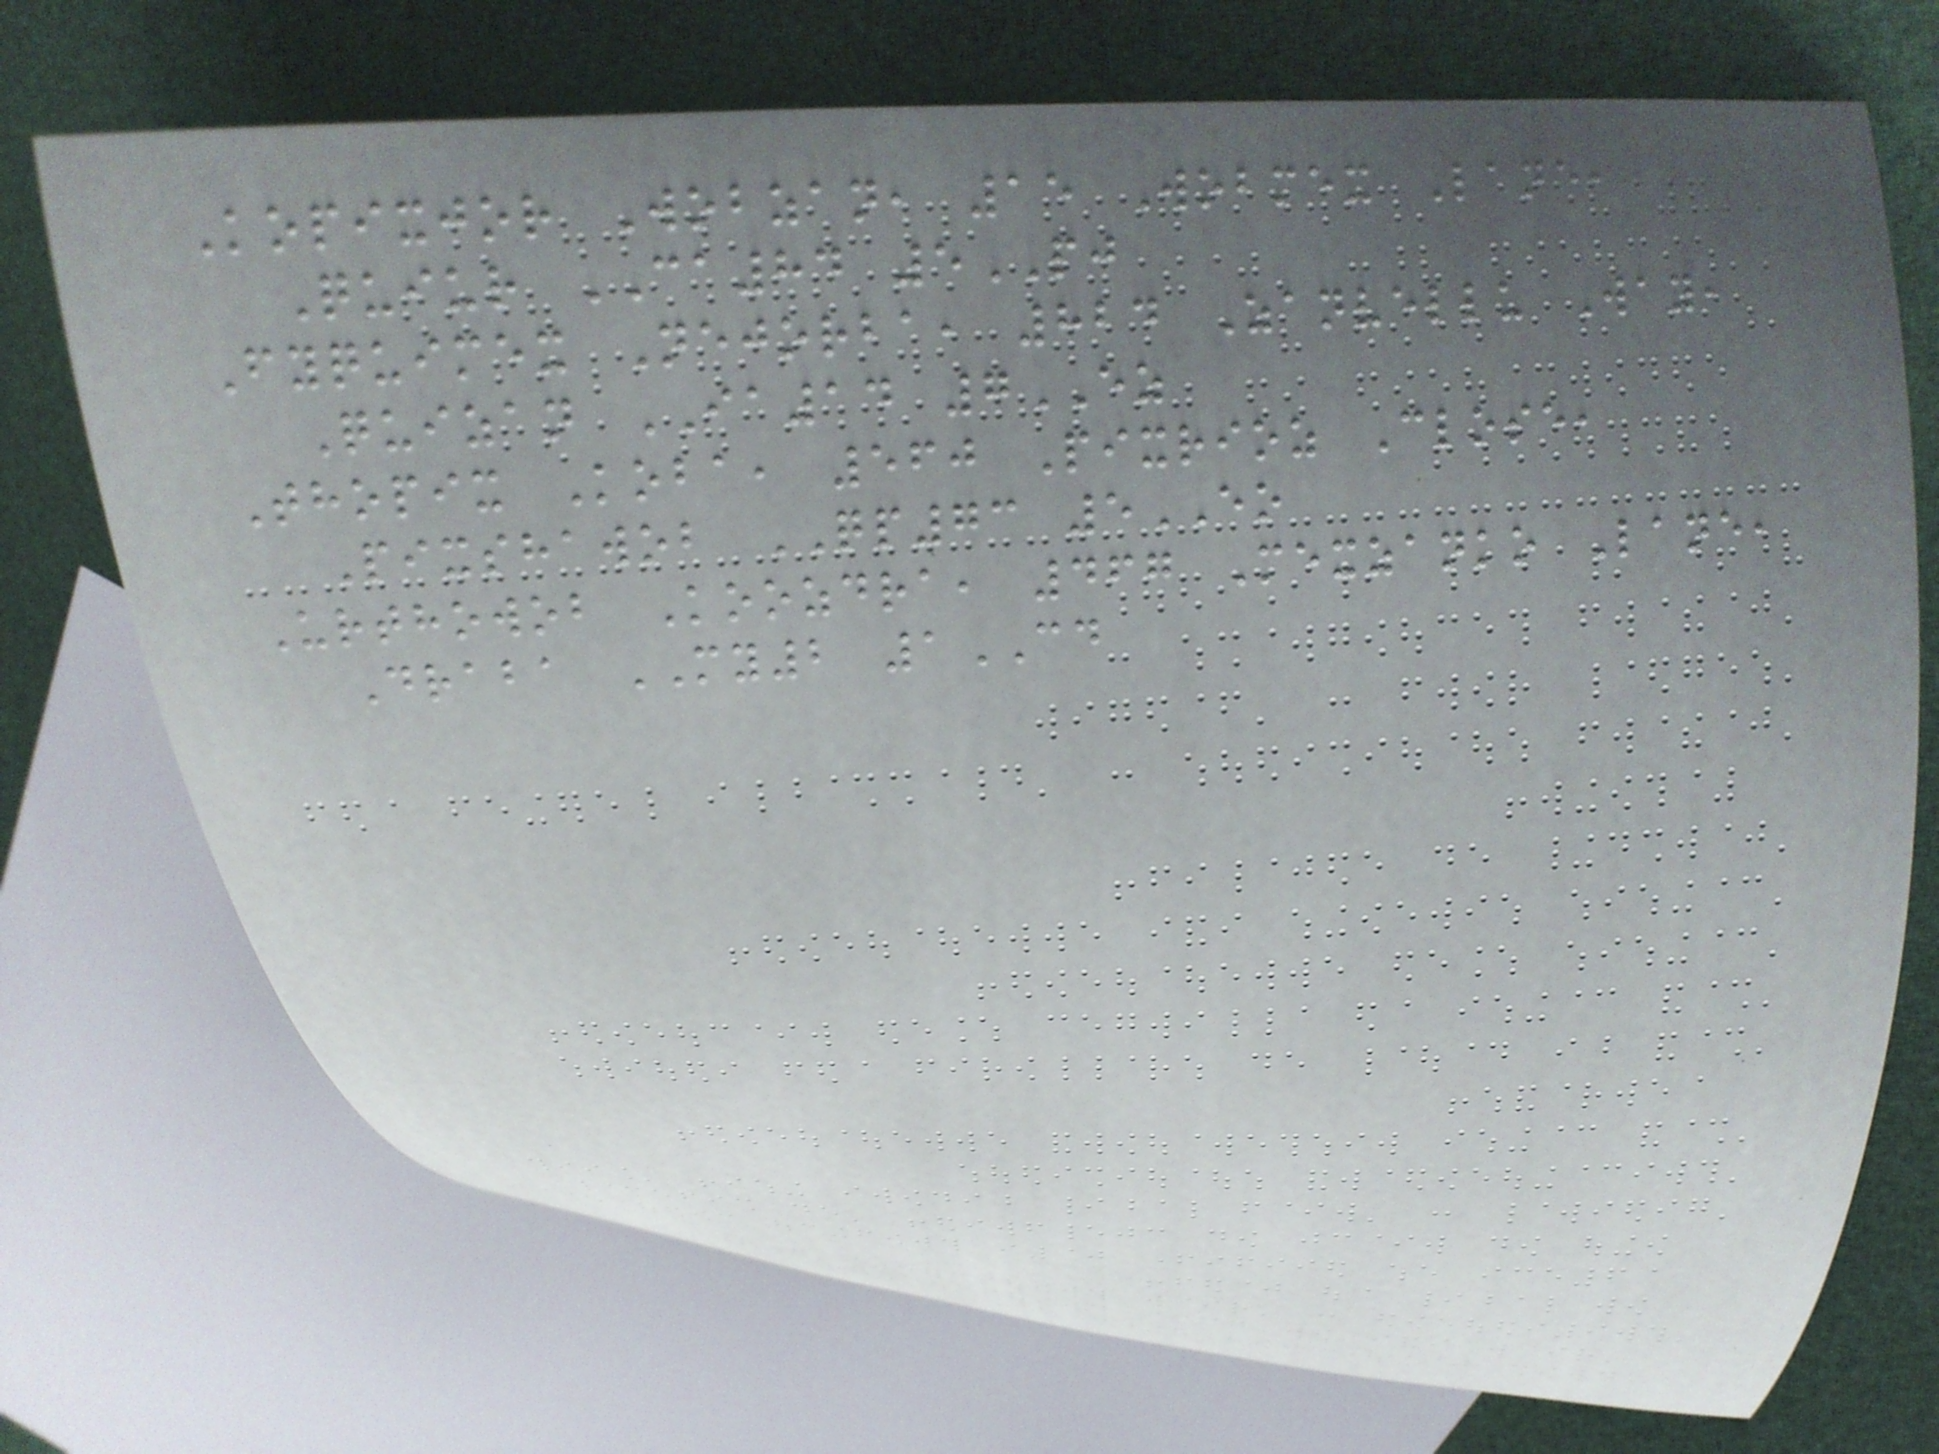Kopixjor Wobzan, 15 Wobmex Lane,
Quiur CA84 5PJ
Fyquimex Nejorba, 824 Zanvellu Way,
Quizan IA14 7EZ
Thopix Koba, 560 Pixrioz Close,
Pixshawob QP73 5EO
Urthowob Koozdra, 467 Mexzanko Lane,
Draba MY2 1CD
